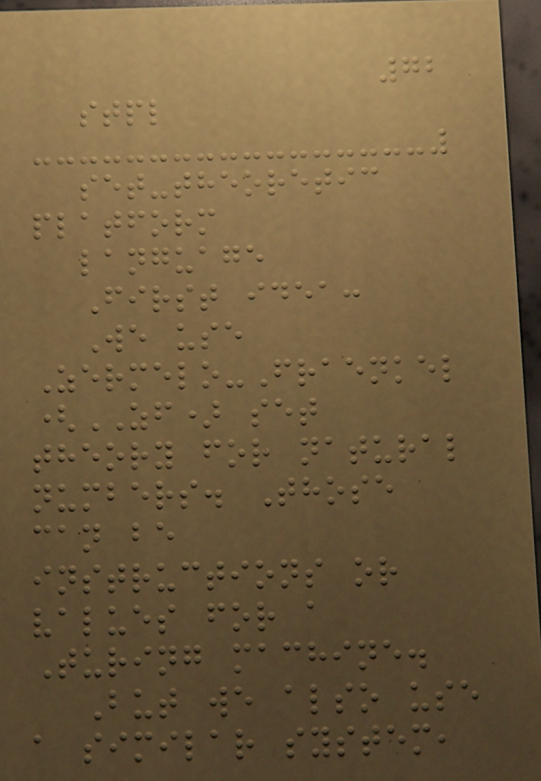72
stpl
set-theoretic
platform
language
First idea:
We use
Zermelo-Fraenkel
(ZF) set
theory for natural
numbers. Those
can be
instructions or
values for a
Turing machine.
But we also use
a similar system,
